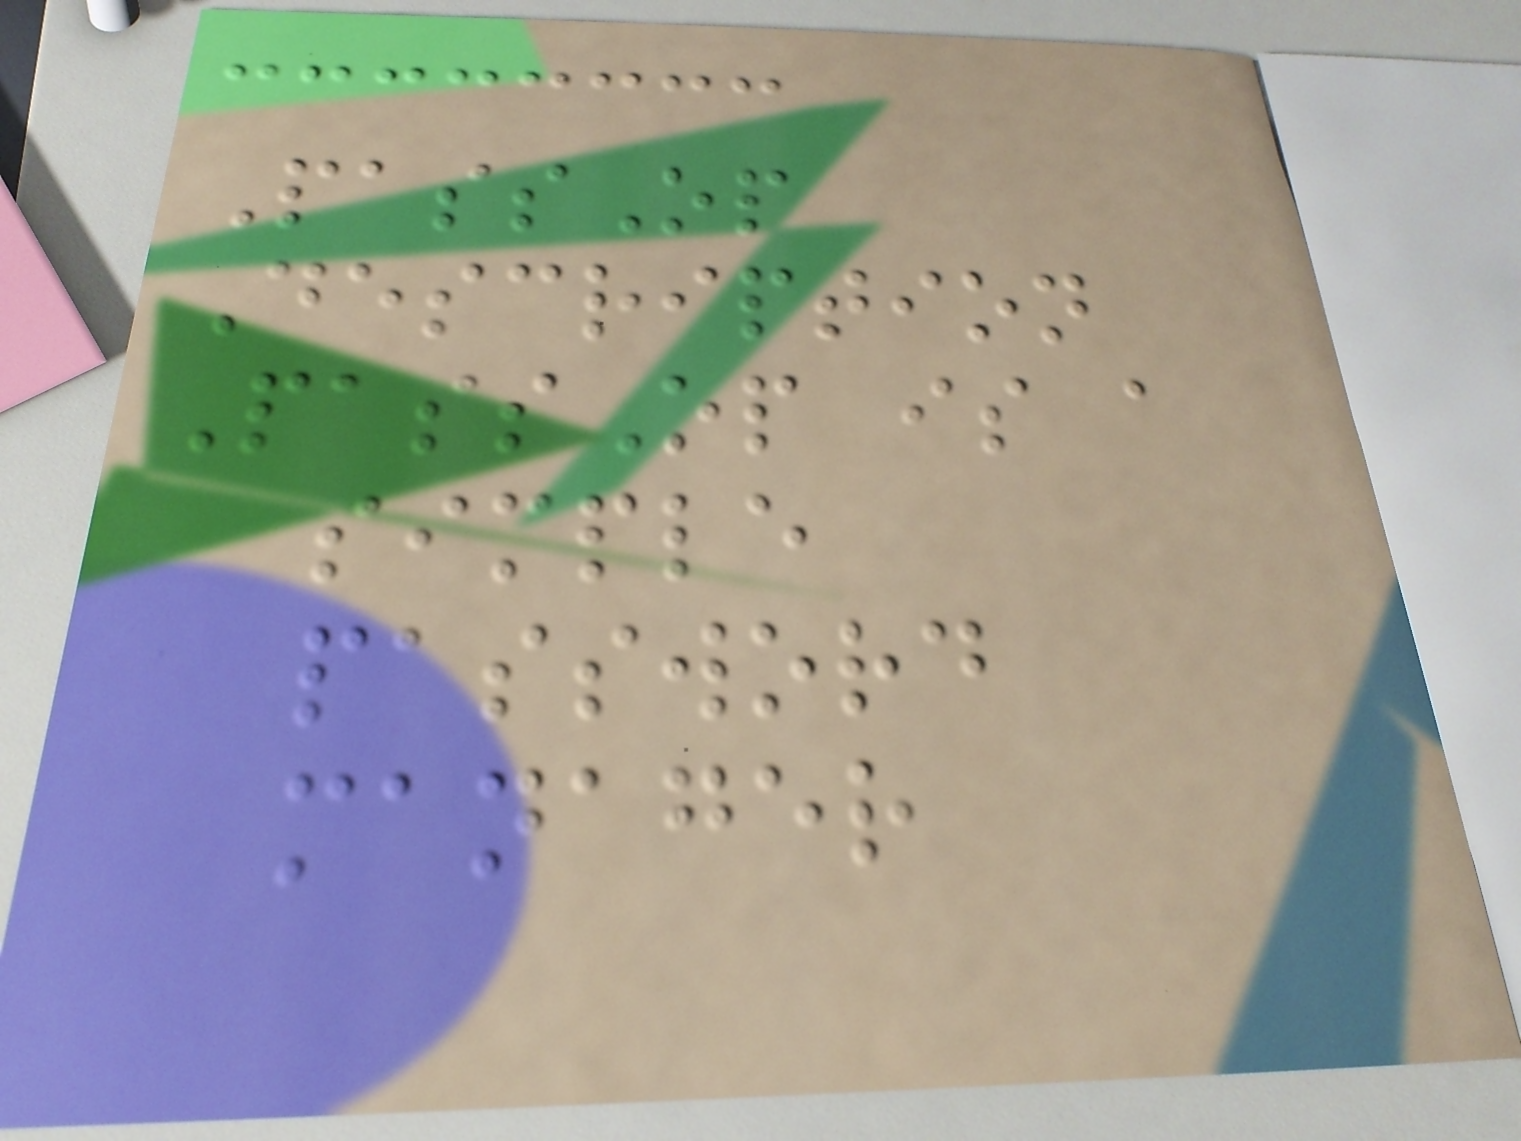PassOp
Description
PassOp is a
simple
password
manager
